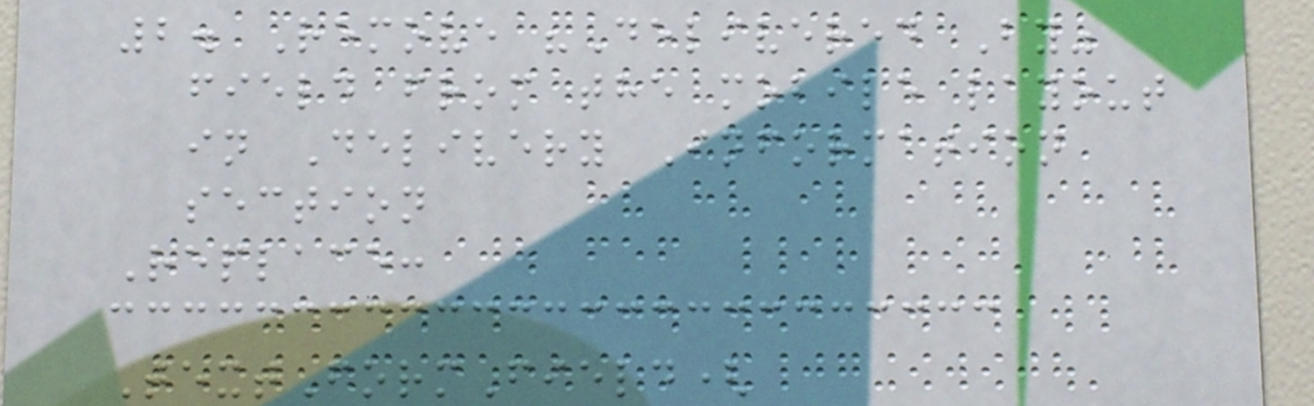2. Remove "Delivered By"
field from the mobile layout
in Delivery Information
section
Replace:
TextFormField(
